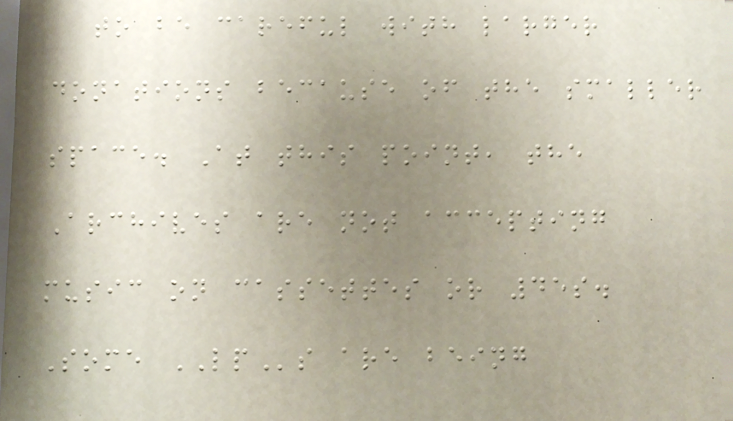to be careful with larger
donations because of the smaller
space. At this point, the
Archives are not accepting
music on cassettes or 45s.
Some LPs are being
